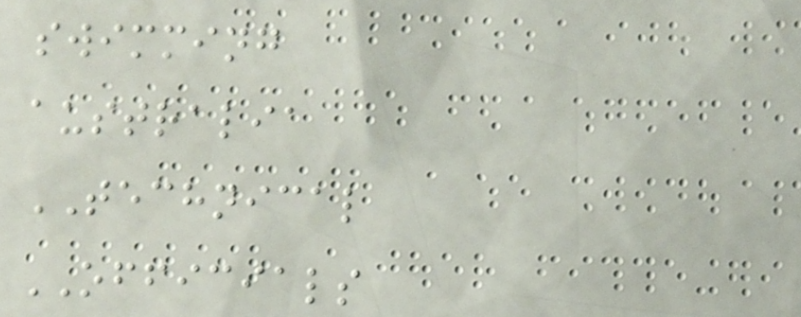swimming
australia
TECHNICAL
OFFICIALS
